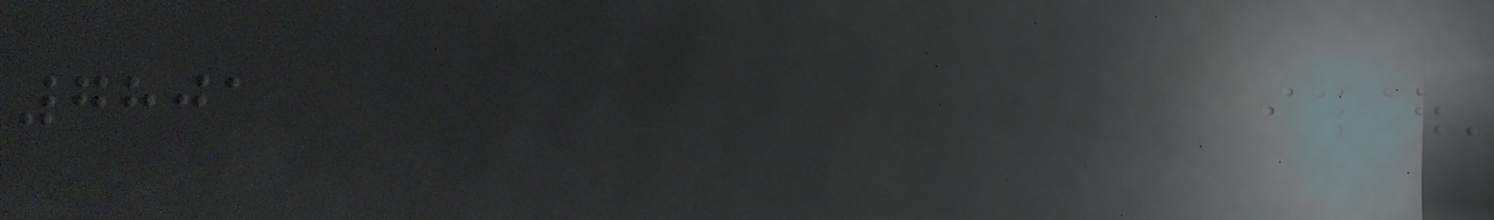7801
